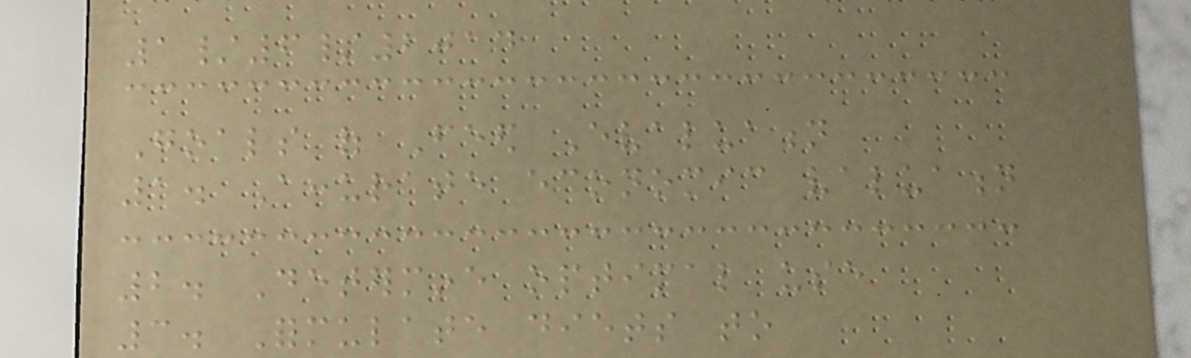1/6/2014
Goals of Feed Evaluation
1. Accurate economic valuation
2. Determine optimal use
3. Formulate diets to
